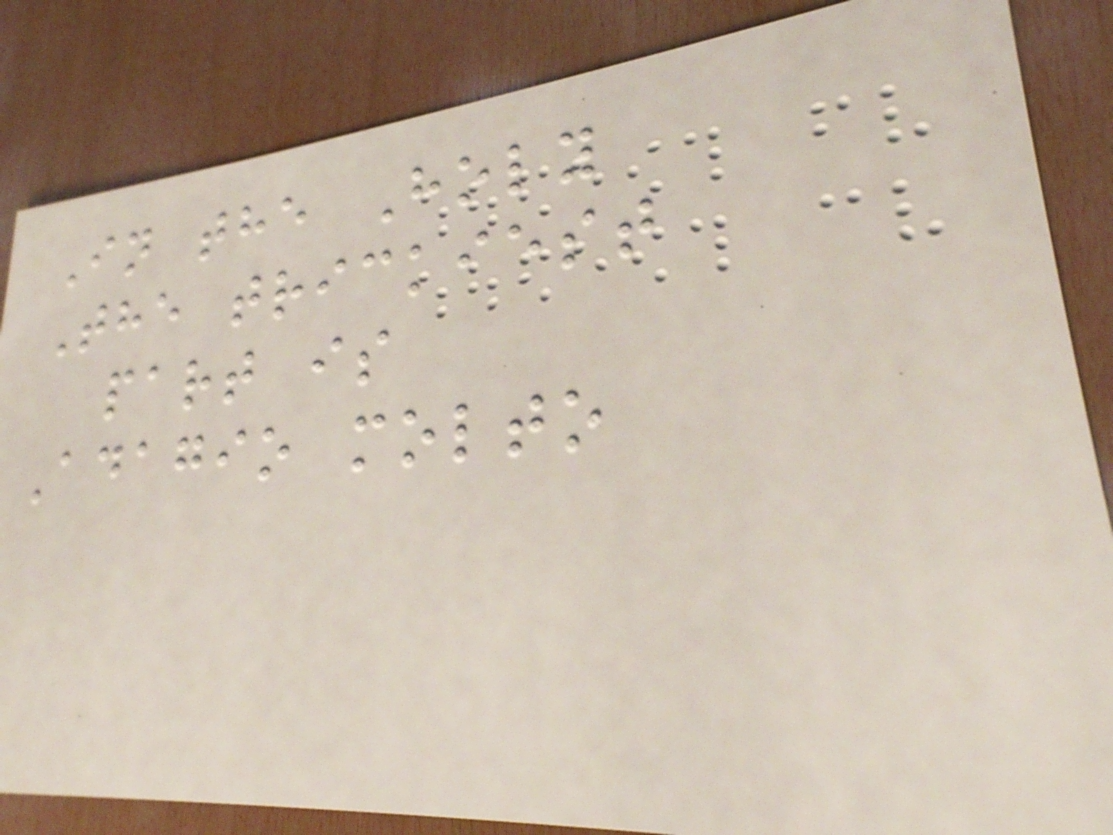In the Holy
The trickiest
part is
Adagio molto
